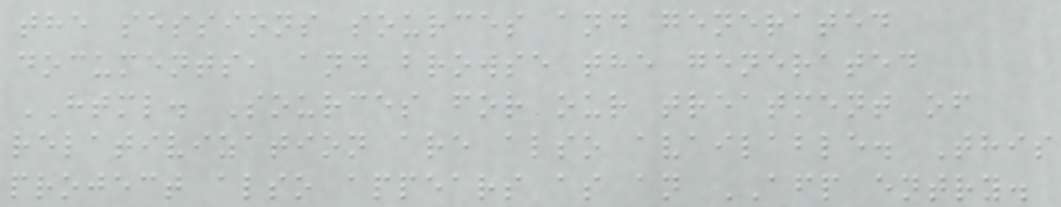the sessions sources and generated
documents, and browse the generated
HTML. Sources for our treatment of
relativization are also available. This
project also appears as an AFP entry.
